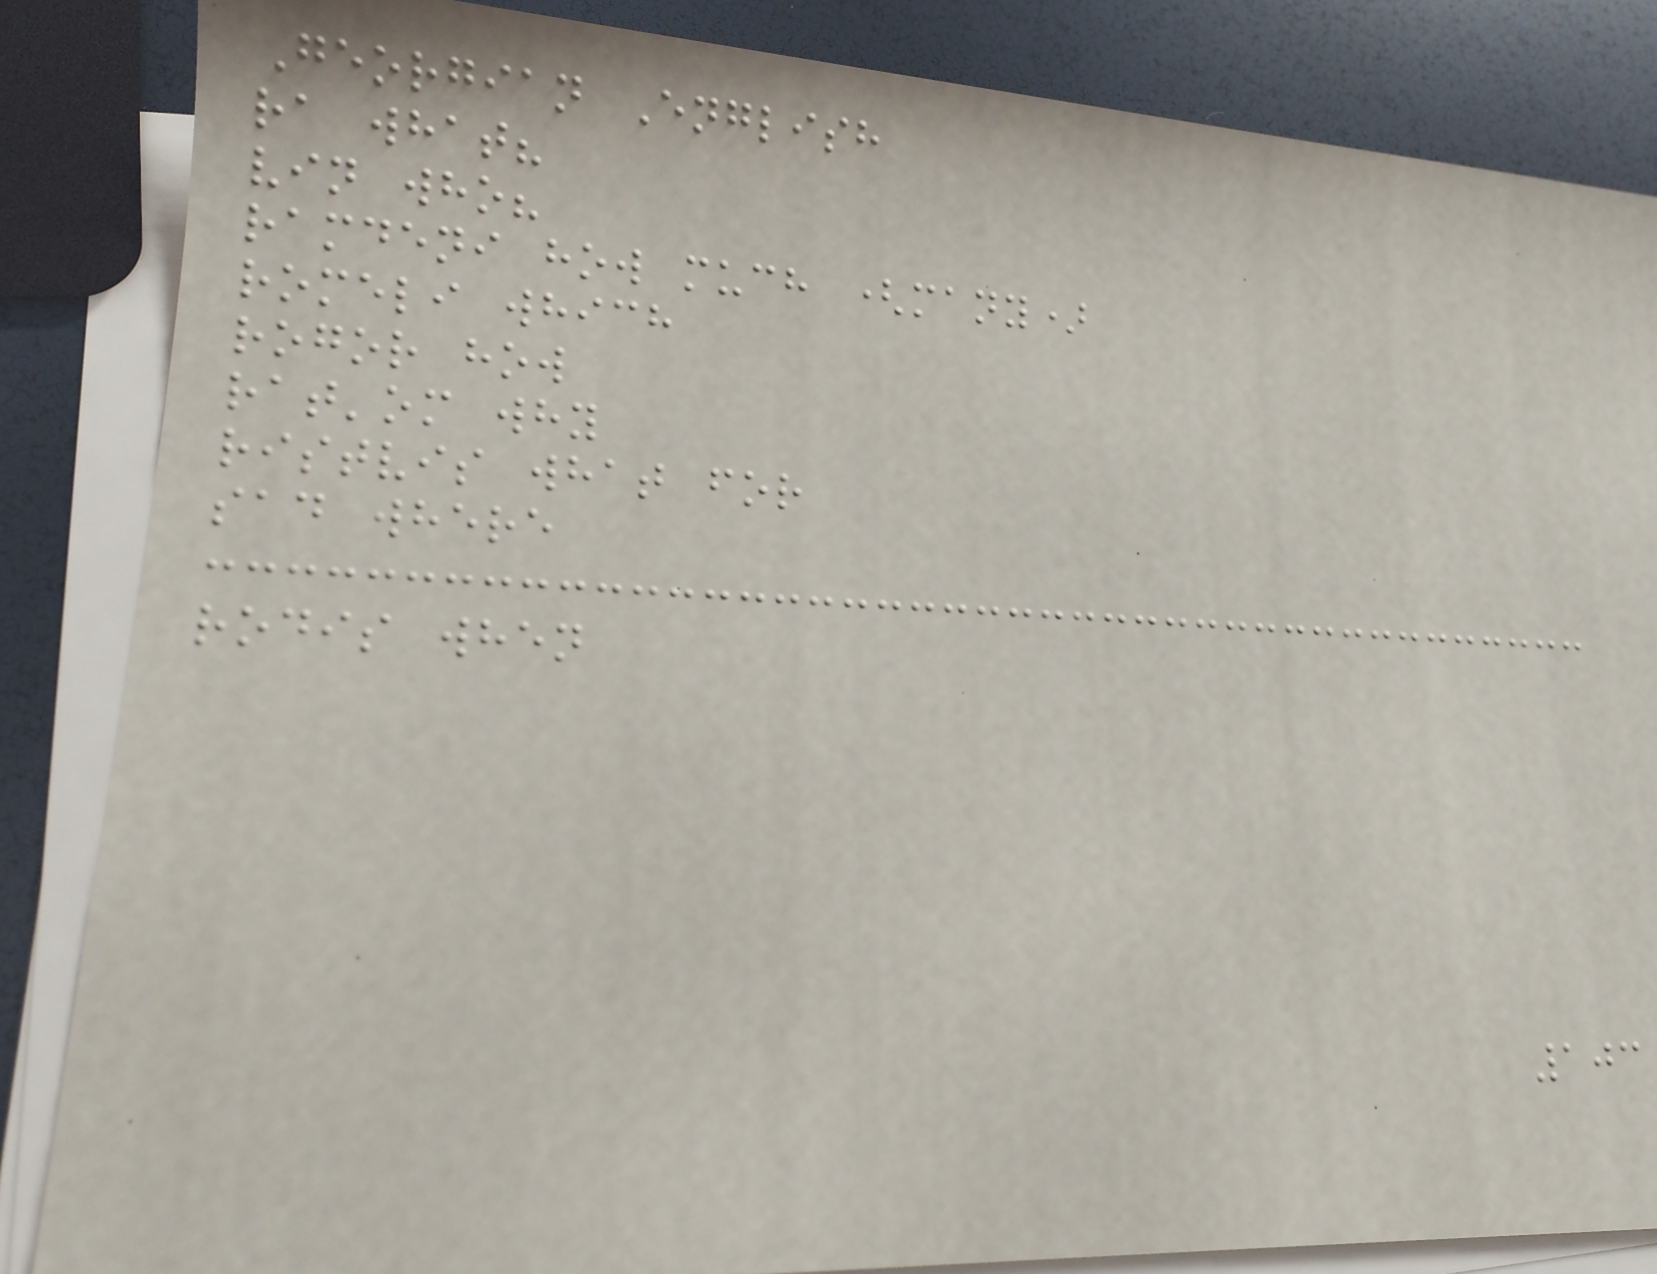Georgian English
ra what?
vin who?
ramdeni how much (many)
romeli which
rogor how
rat'om why
ristvis what for
sad where
rodis when
103
